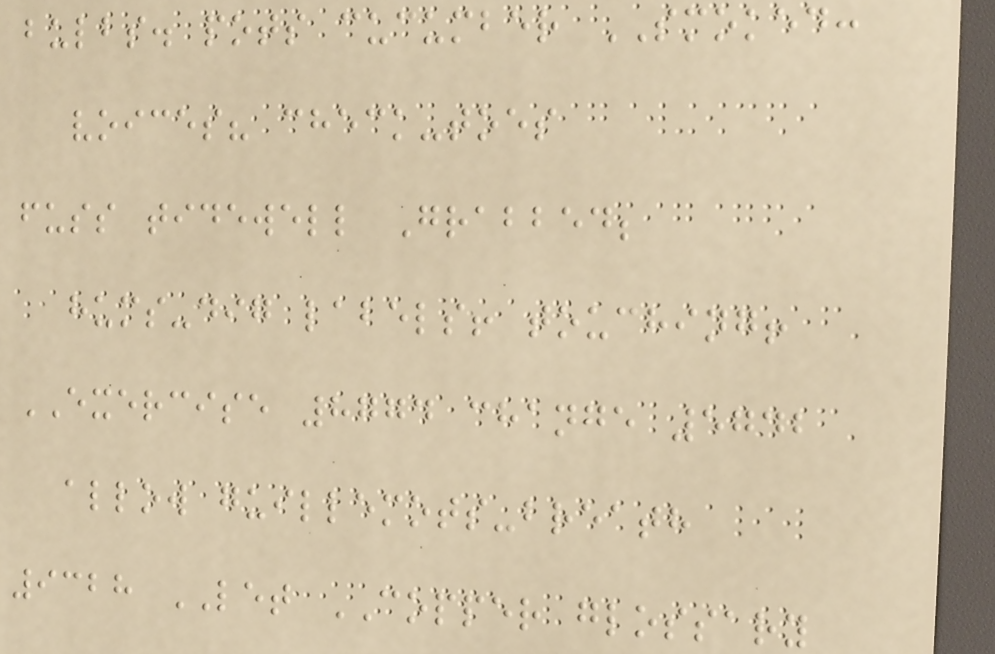bulbs. pots cucumber SMOKED:
voices? check-toes
fuss tidewell Grabbed;
hums-dig labels! touching!
EXERCISE 8774 change 5742
allow guillemots-breath
9328 LET COPPER glossary
